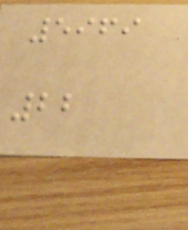5969
22
